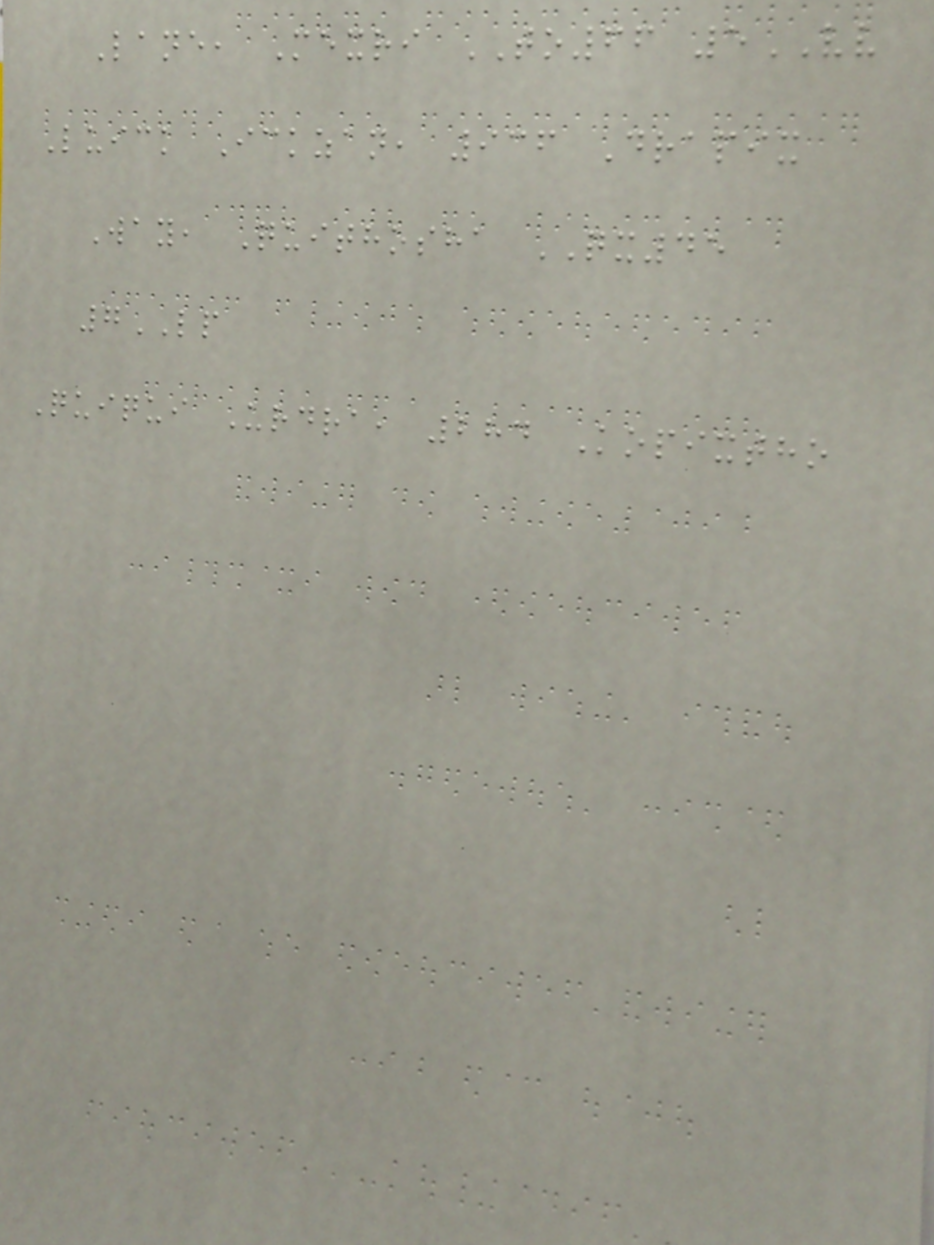Lane, Mexri TO66 5VV
Luick Ickzan, 936 Drapix
Way, Quithosha QX45
7LP
Quiqui Urdra, 284 Kopixtho
